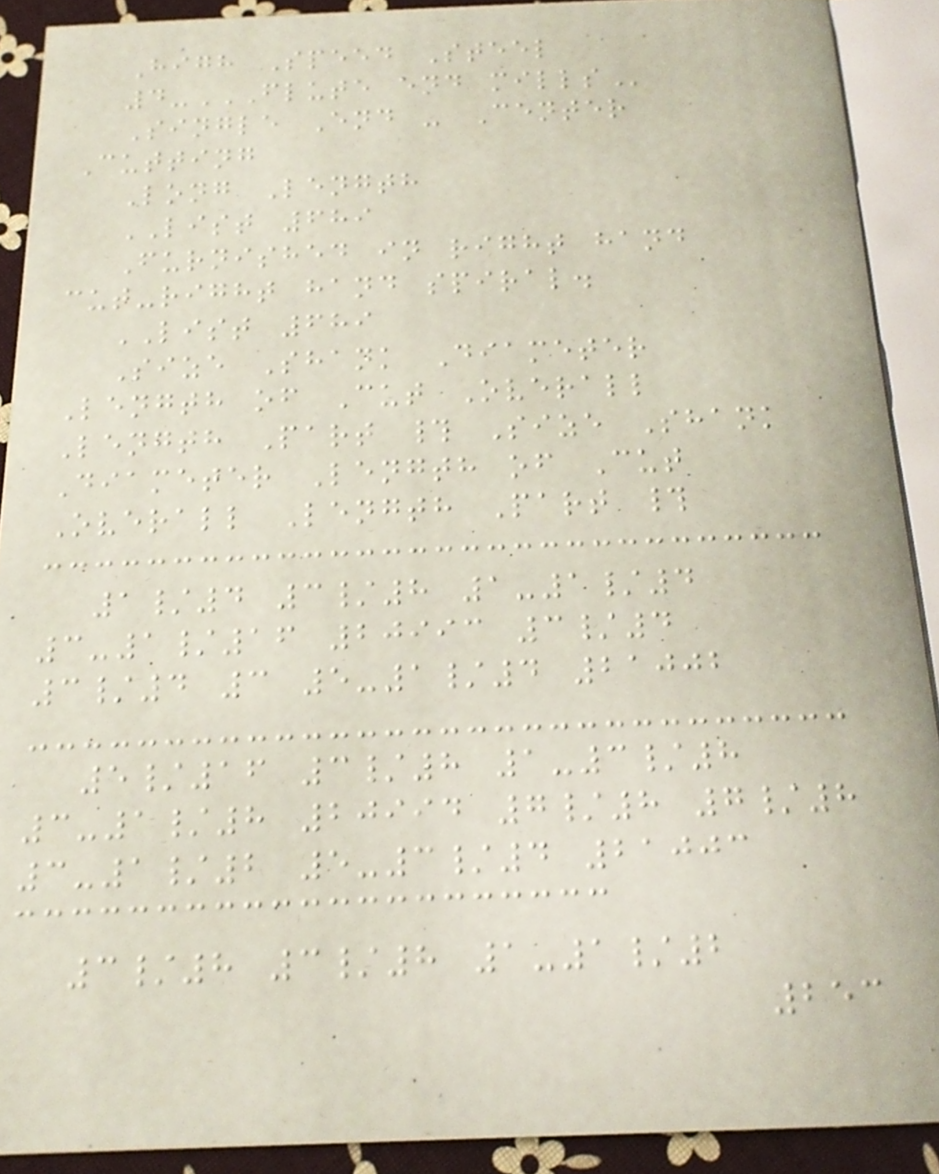High Speed Steel
4-FLUTE END MILLS
Single End - Center
Cutting
Long Length
LIST 689
Furnished in right hand
cut-right hand spiral.
LIST 689
Size Shank Diameter
Length of Cut Overall
Length Part # Size Shank
Diameter Length of Cut
Overall Length Part #
1/4 3/8 1-1/4
3-1/16 20993 3/4
3/4 3 5-1/4 21002
5/16 3/8 1-3/8
3-1/8 20994 7/8 7/8
3-1/2 5-3/4 21003
3/8 3/8 1-1/2
253
